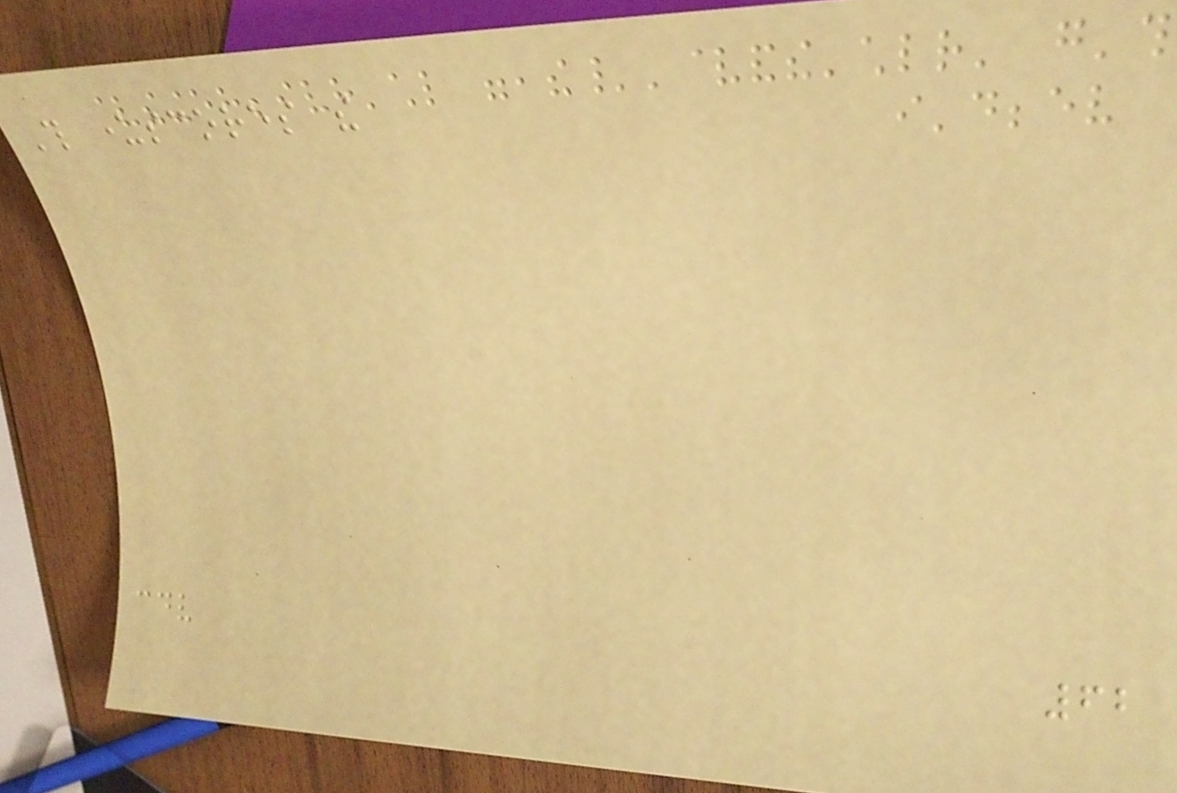This underscores the
62
